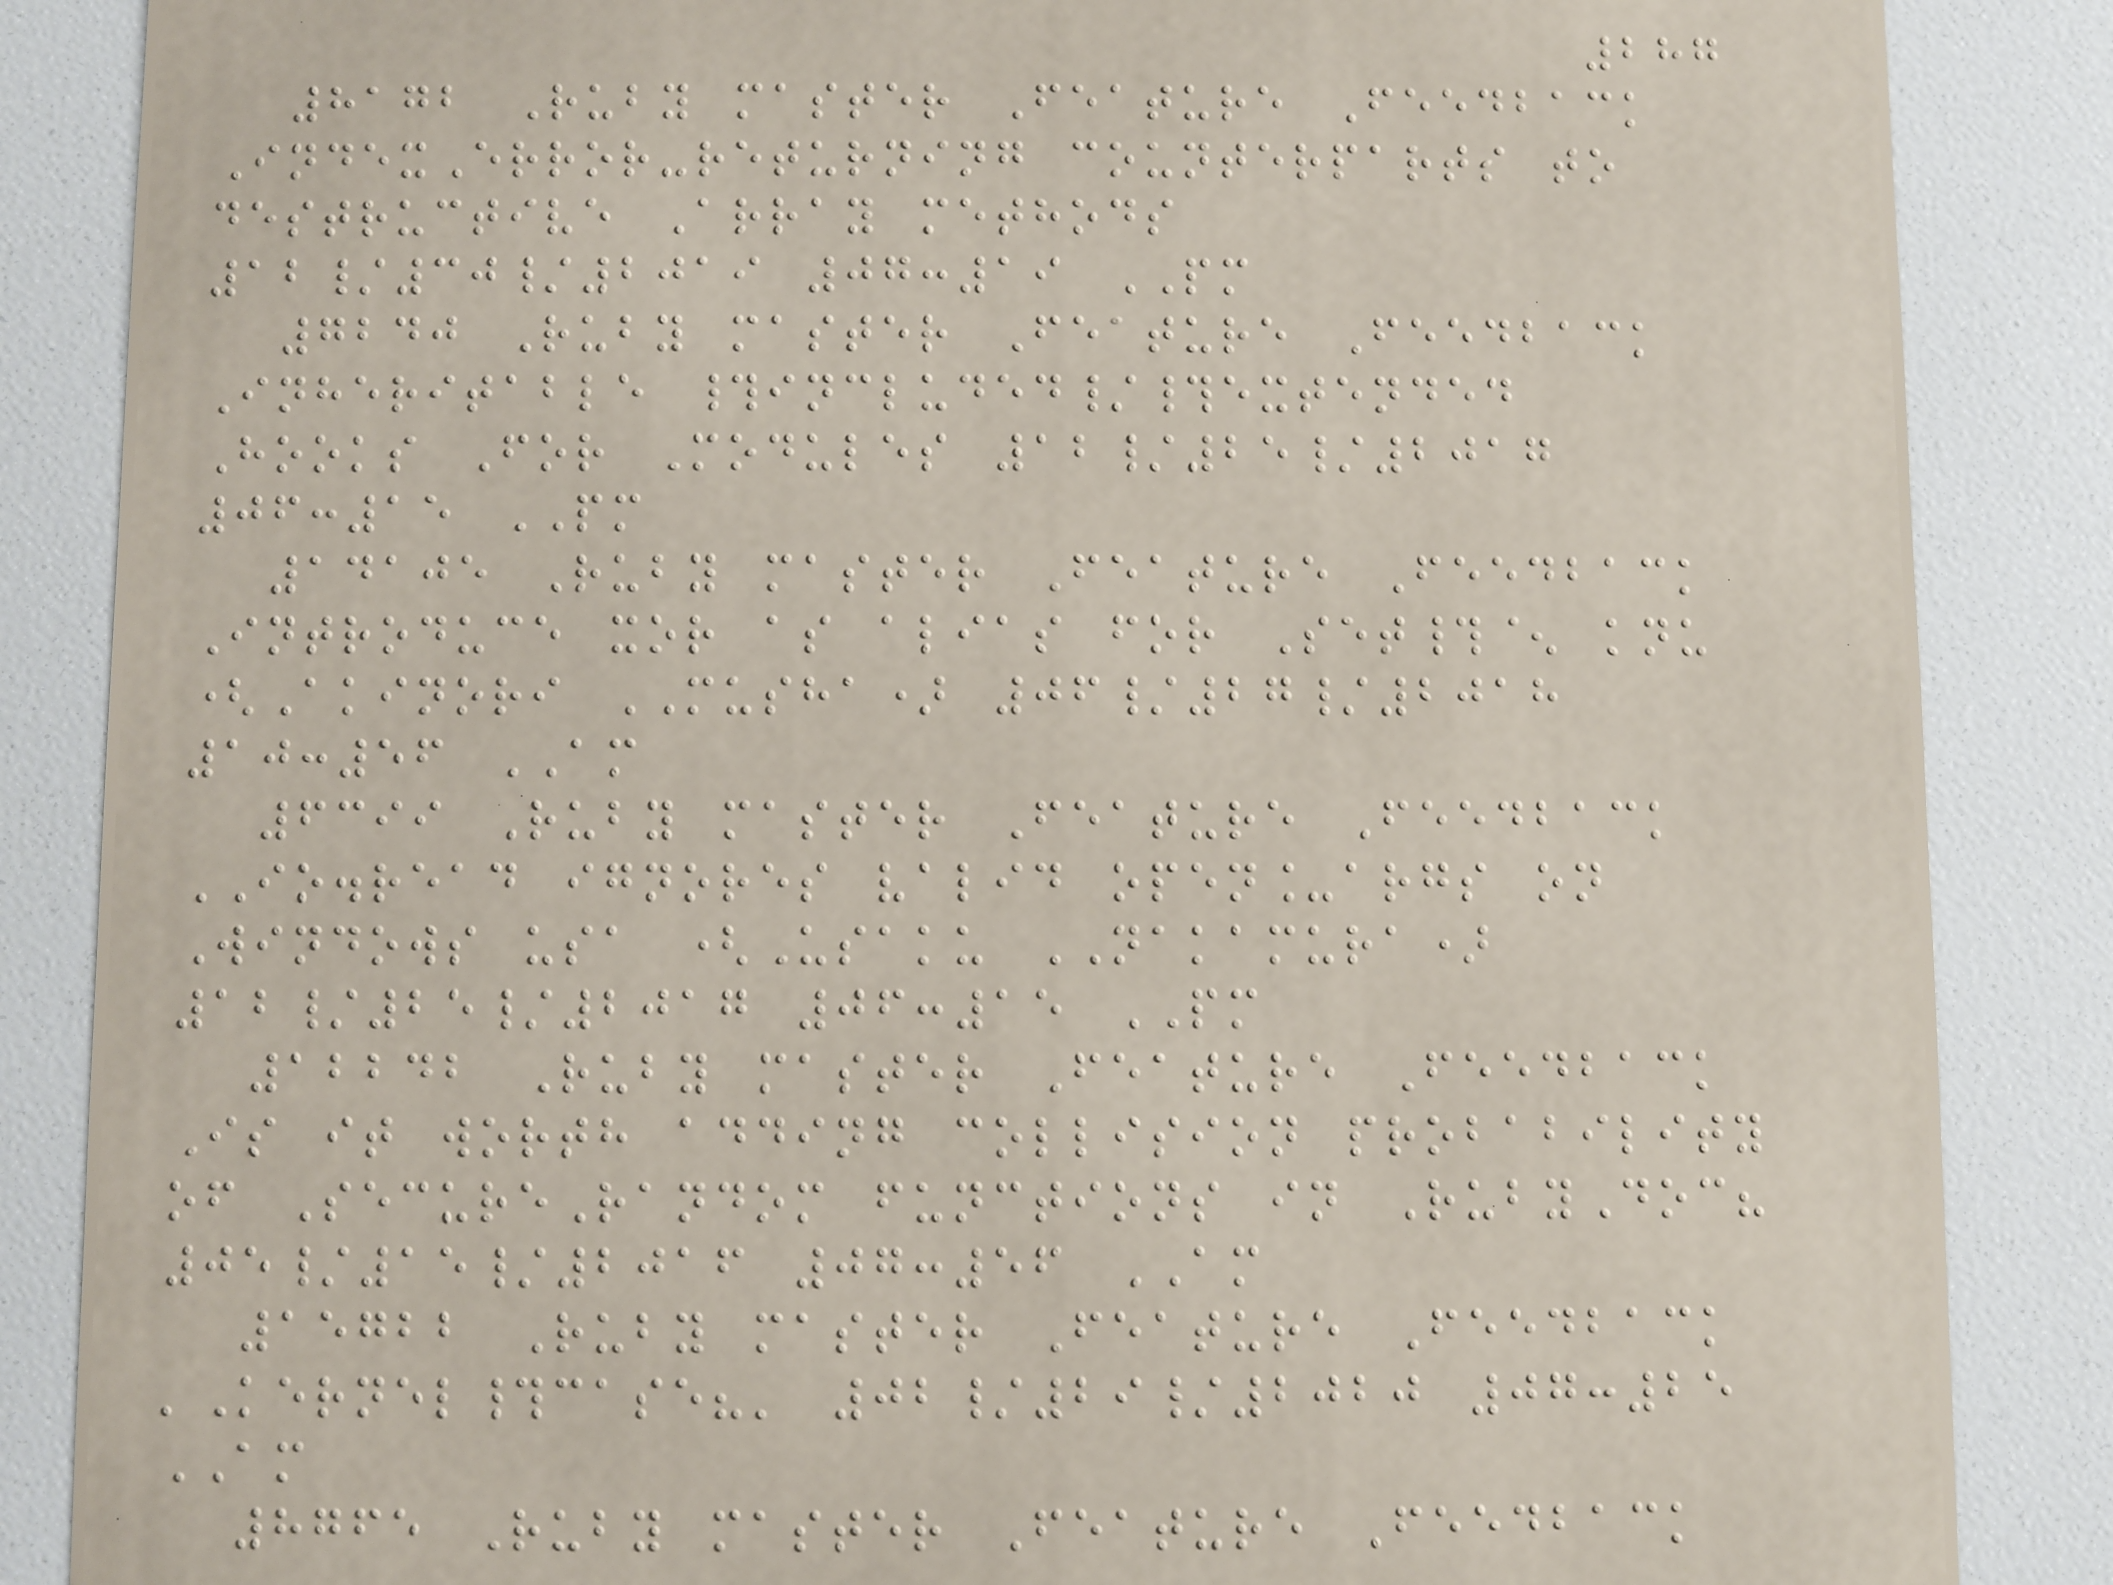287
8172 Ruby master Feature Feedback
IndexError-returning counterparts to
destructive Array methods
12/30/2019 07:19 PM
7240 Ruby master Feature Feedback
Inheritable #included/#extended
Hooks For Modules 12/25/2017
06:15 PM
14105 Ruby master Feature Feedback
Introduce xor as alias for Set#^ knu
(Akinori MUSHA) 06/27/2018
10:56 AM
6399 Ruby master Feature Feedback
IO.read ignores valid open_args on
Windows usa (Usaku NAKAMURA)
12/25/2017 06:15 PM
12242 Ruby master Feature Feedback
Is it worth adding collision probability
of SecureRandom functions in RubyDoc?
05/15/2016 07:56 AM
15722 Ruby master Feature Feedback
'Kernel#case?' 02/29/2020 07:25
AM
8765 Ruby master Feature Feedback
